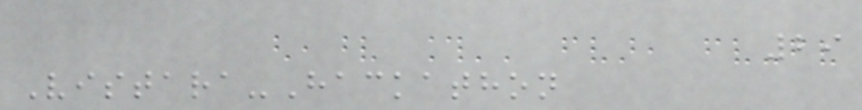29
Vistara-Hackathon
